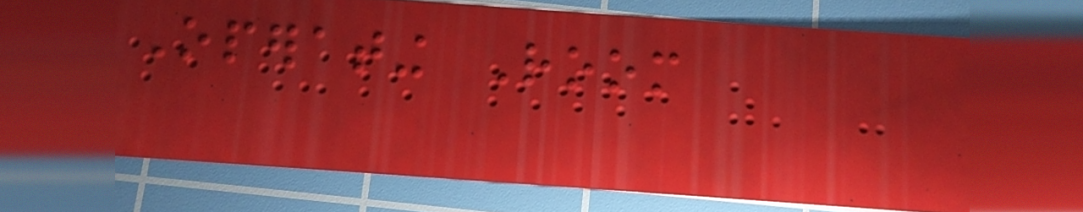Operating Room
